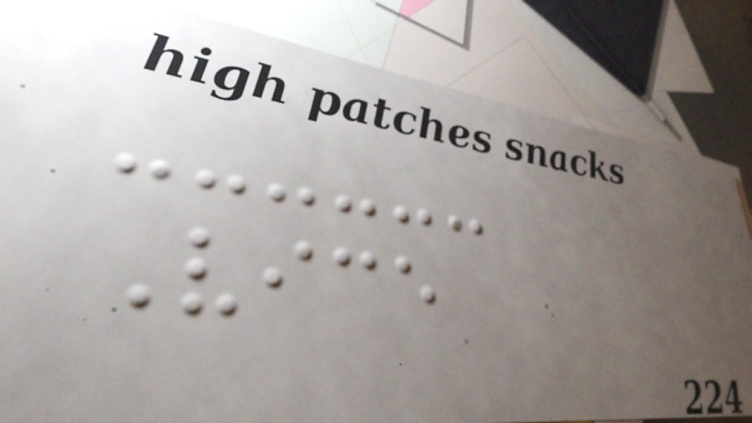Vice
